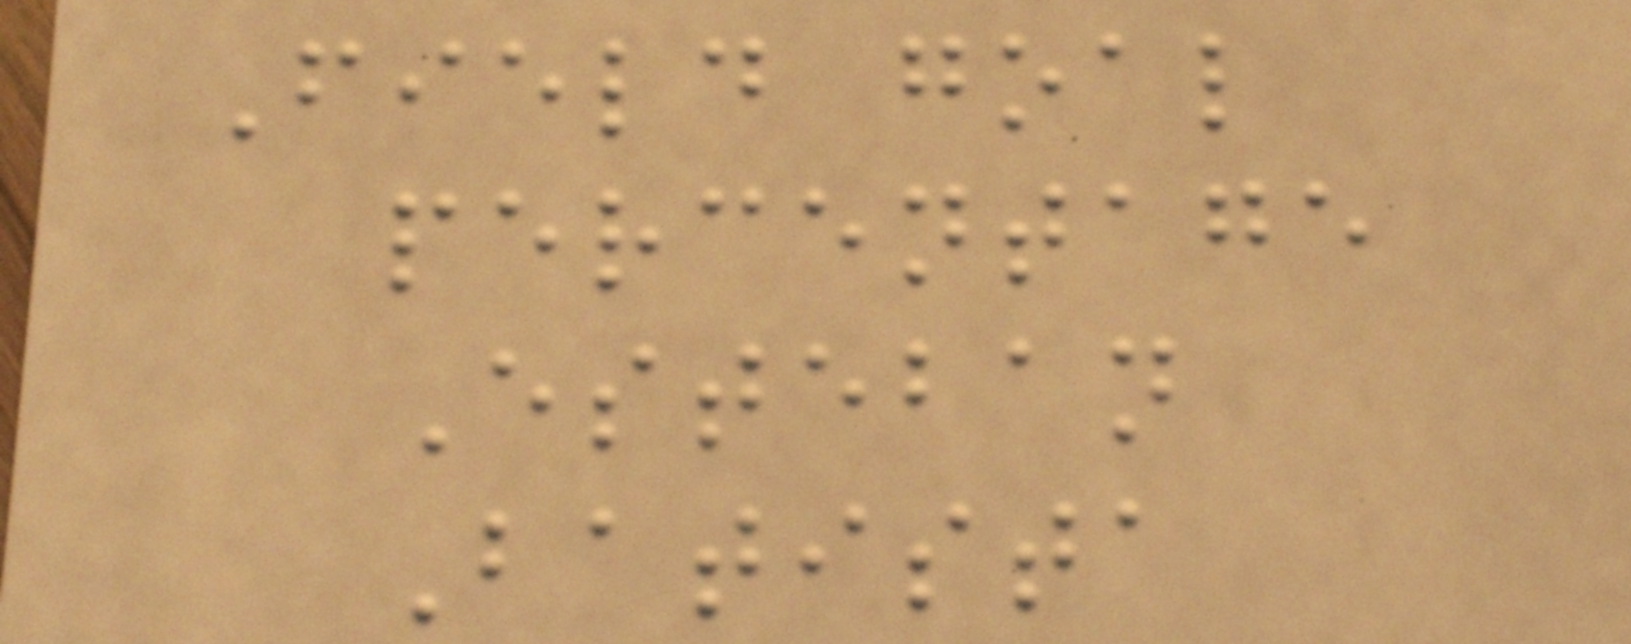Field goal
percentage
Esteban
Batista
